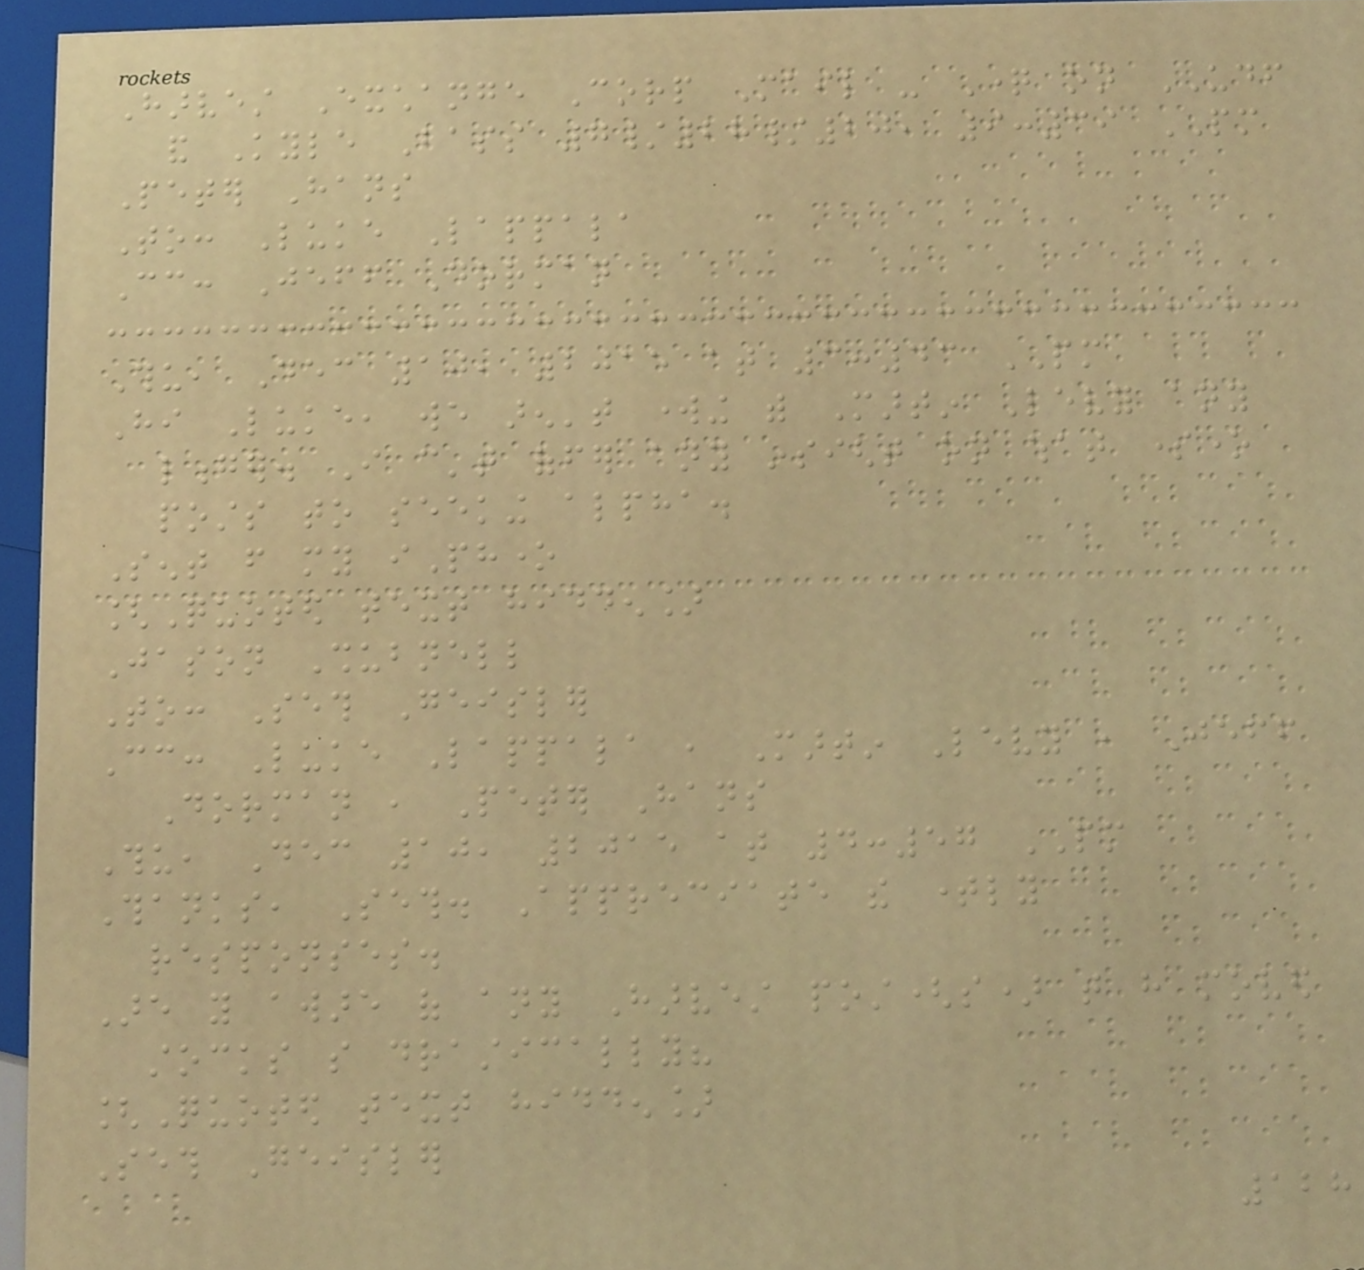Harvest Exchange Corp Mail - Question on UDF
and Kyle Bass 7/28/20, 9:39 PM
Peter Hans
To: Luke Lappala
Cc: Jeff Dorman
Thu, Dec 10, 2015 at 3:43 PM
Hi Luke, we aren't working with Martin Levy any
longer. I can't offer any insight on what someone
posts to seeking alpha.
Sent from my iPhone
[Quoted text hidden]
Jason Shubnell
To: Seth Geisler
Cc: Luke Lappala , Martin Levy , Jeff
Dorman , Peter Hans
Thu, Dec 10, 2015 at 4:57 PM
Thanks, Seth. Appreciate the timely
responses.
Are you aware of any Harvest post(s) that have moved
stocks so drastically?
[Quoted text hidden]
Seth Geisler
128
